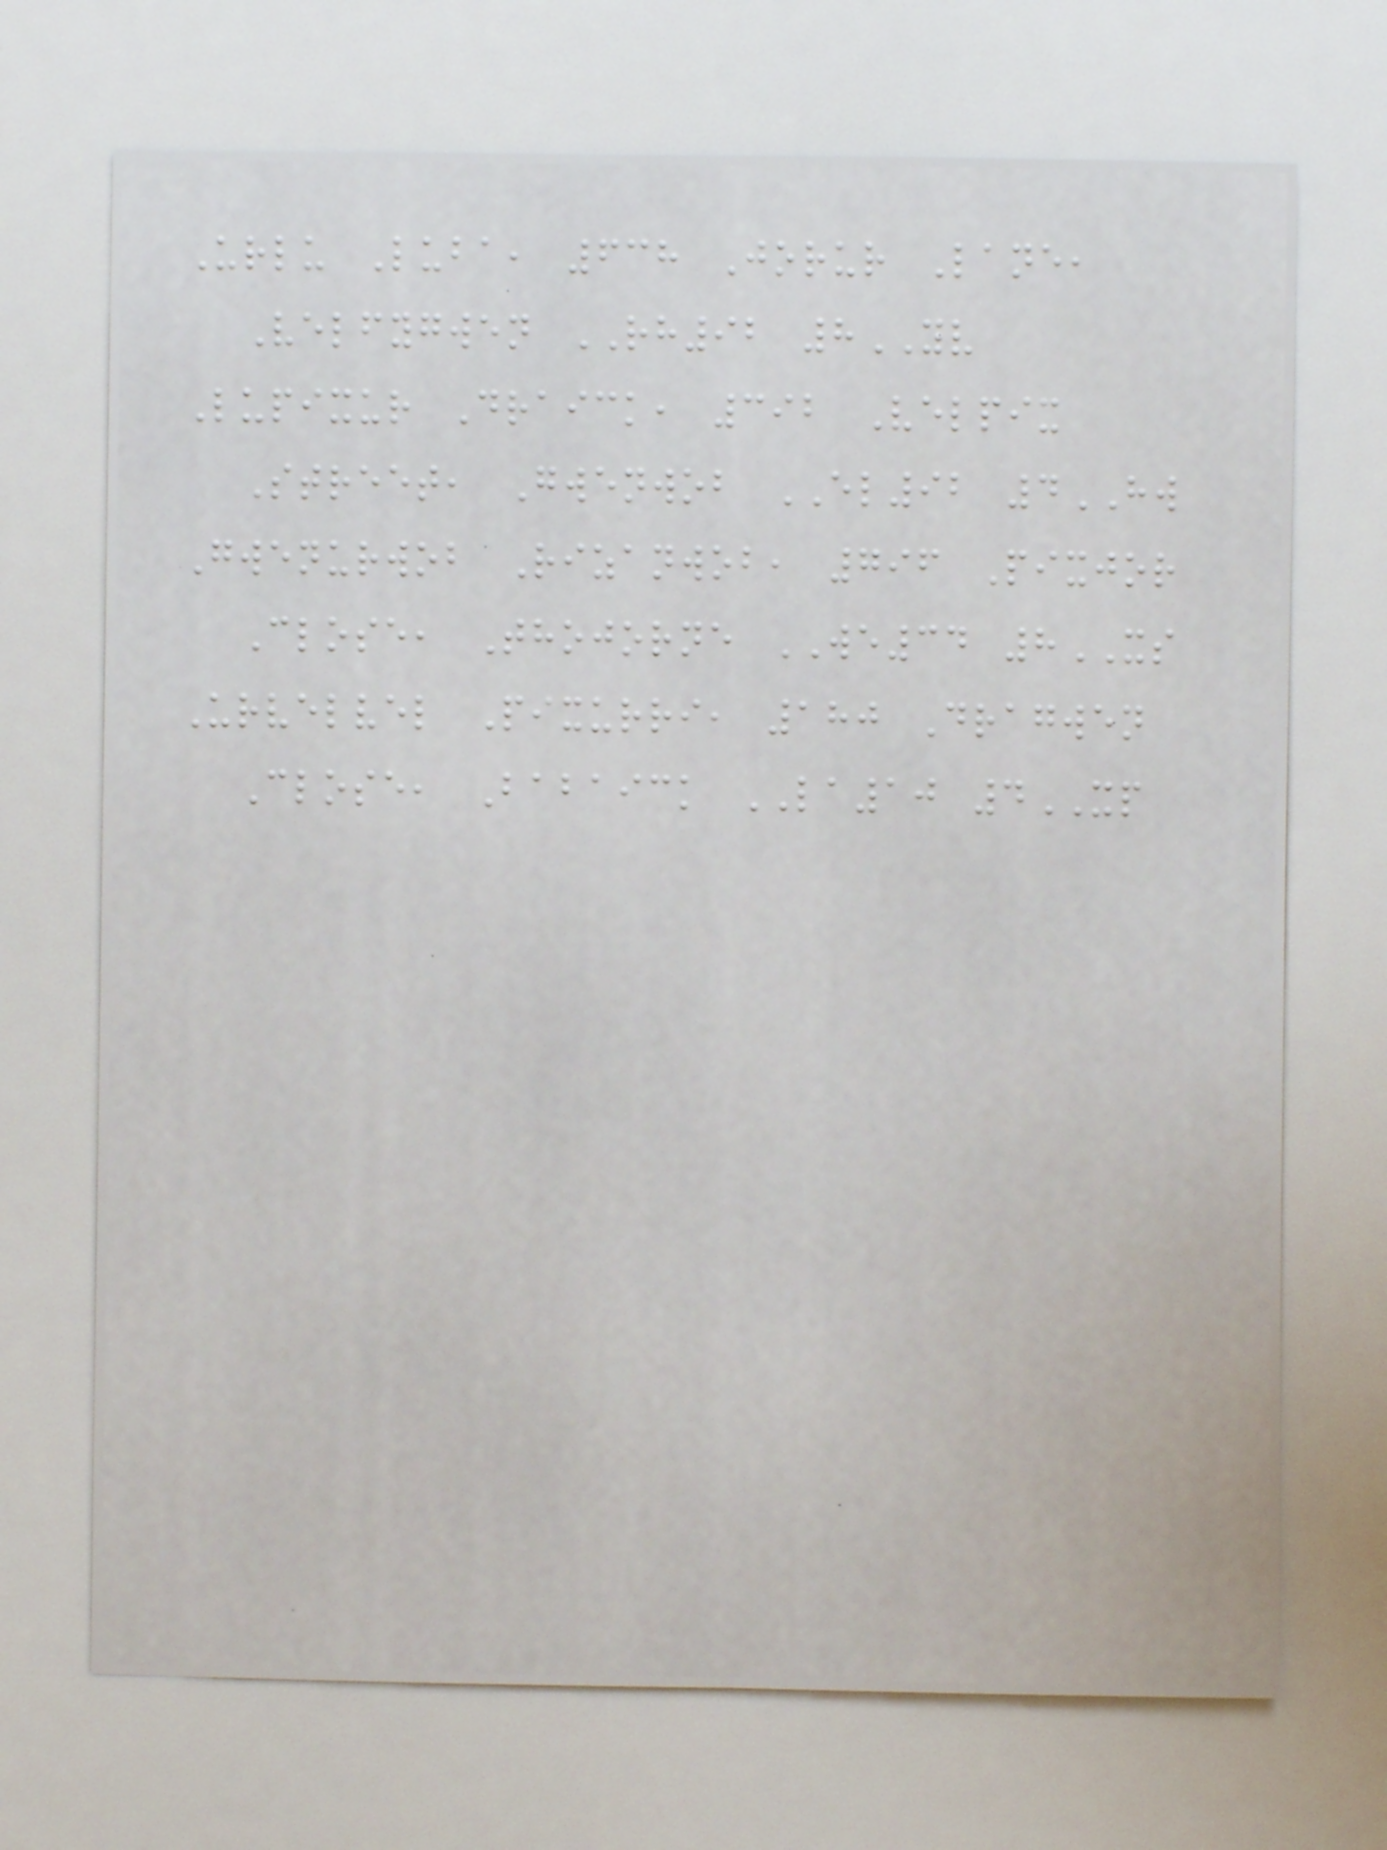Urlu Luba, 638 Jorur Lane,
Velfygwen RH92 8YV
Lupixur Draick, 392 Velpix
Street, Gwenwob EL92 4HW
Gwenurwob Rizanwob, 796 Pixjor
Close, Thojorne WE34 8XS
Urvelvel Pixurri, 180 Dragwen
Close, Babaick LA10 4XP
